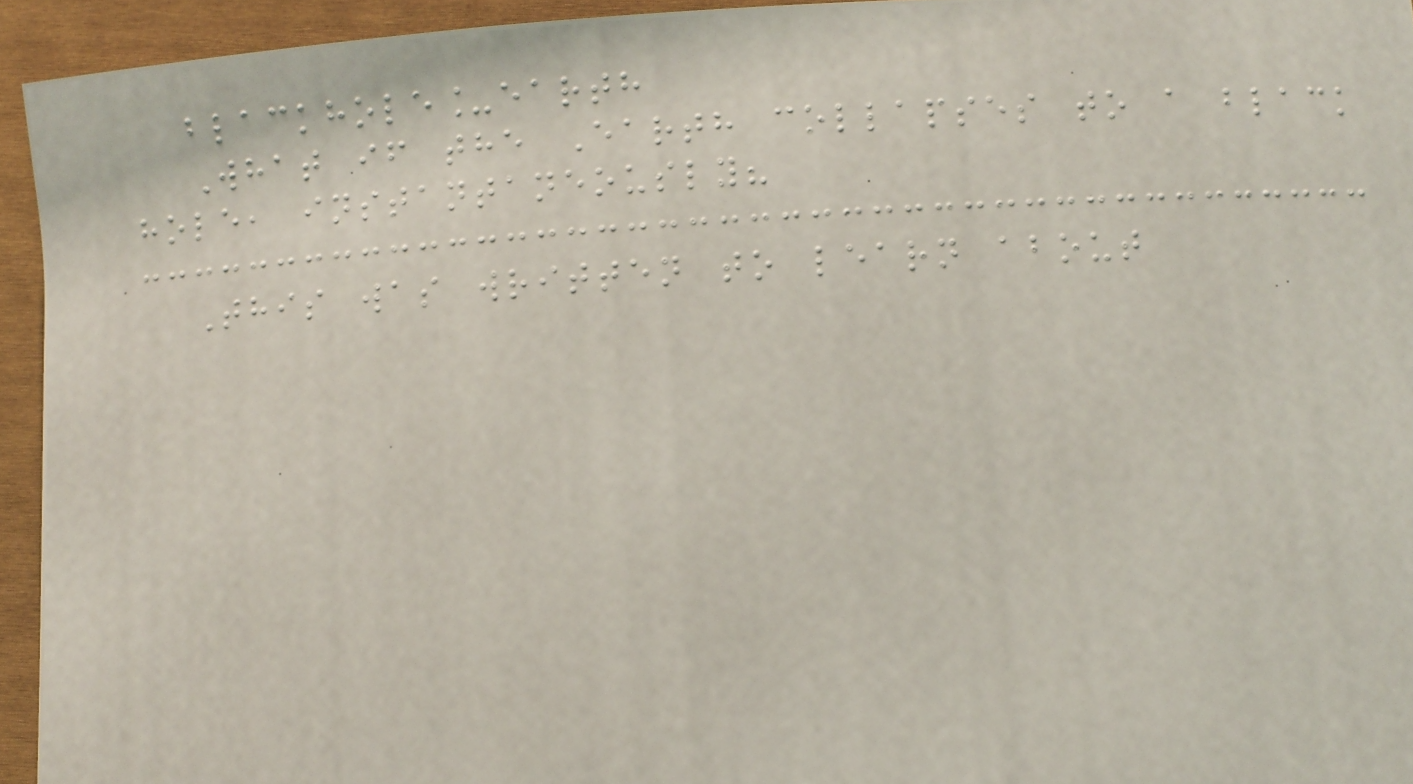blackhole_earth
What if the Earth collapses to a black
hole, instantaneously?
This was written to learn about
